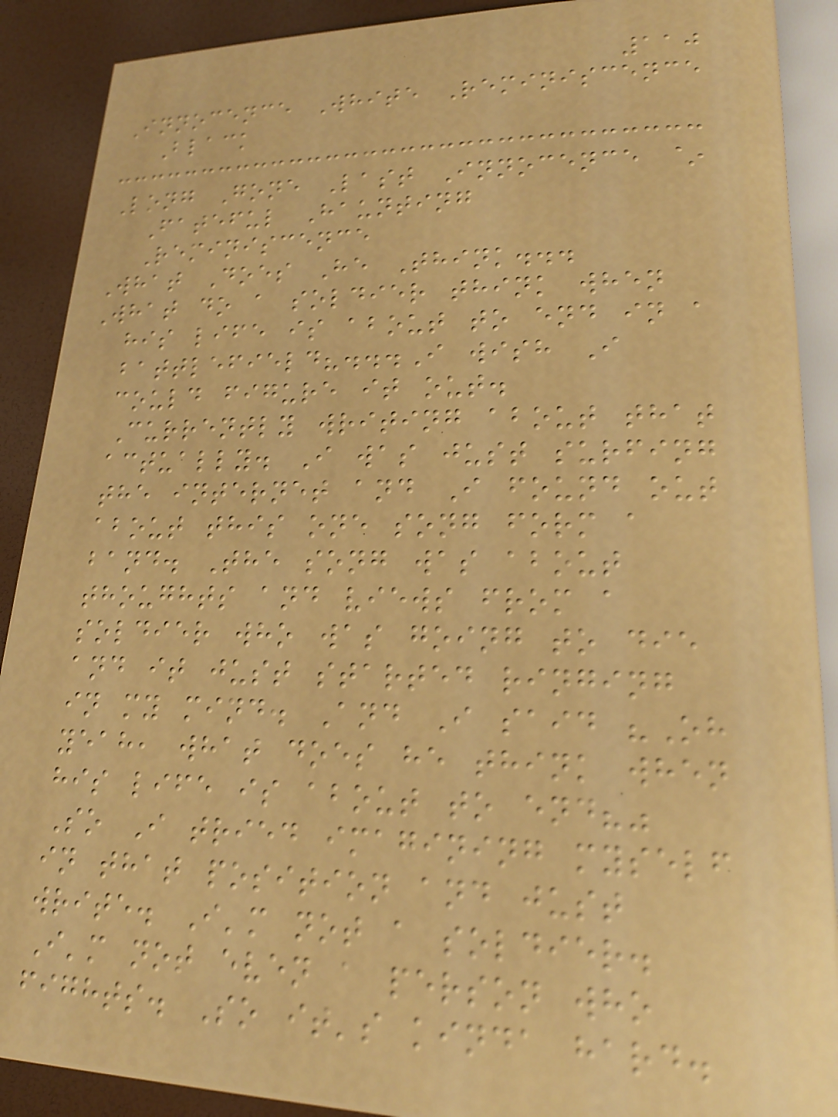110
Innocence White Reminiscence
Black
Long Gone Last Innocence ~
Fateful Haunting
Reminiscence
What Does He Think...
What do a soldier think when
his life is about to end in a
battlefield?...I wish I
could figure it out.
Currently writing about that
actually. I was just surfing
the internet and I found out
about this one song form a
band. The song was about
thoughts and views from a
soldier who was going to die
and it just started ringing
in my mind. And I said "Oh
yeah, what does he think when
his life is about to end?"
So I tried imagining myself
in that position and just
write. I'm not a soldier.
I'm not even a person who
fights. So it's kinda hard.
